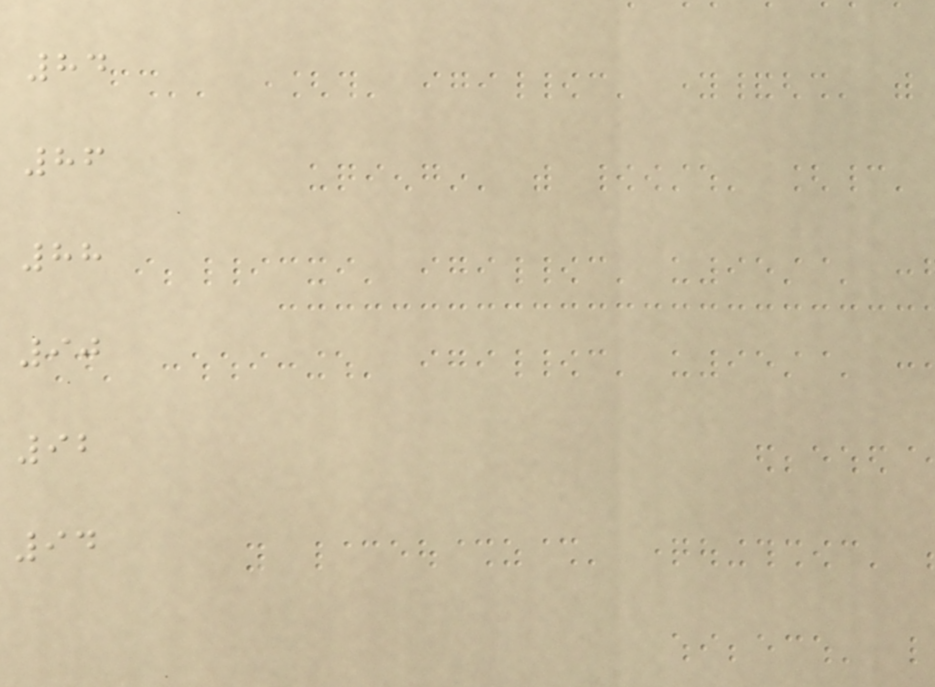84
86
88
90
92
94
